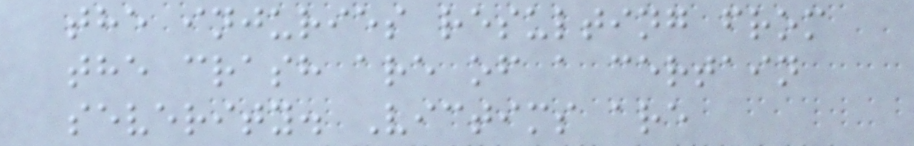the injuries resulting from
the crash are of a certain
severity. Victims are
